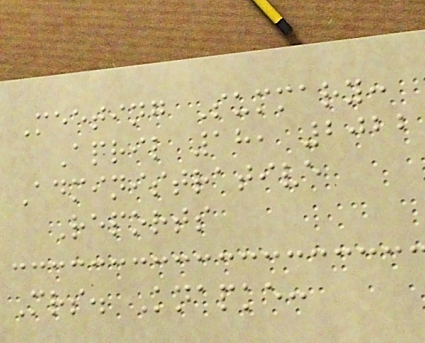Meeting Summary:
April 18, 2022
Administrative
Reports
Mrs. Knapke:
